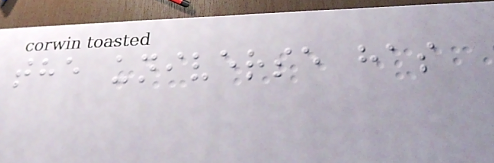the universe has
